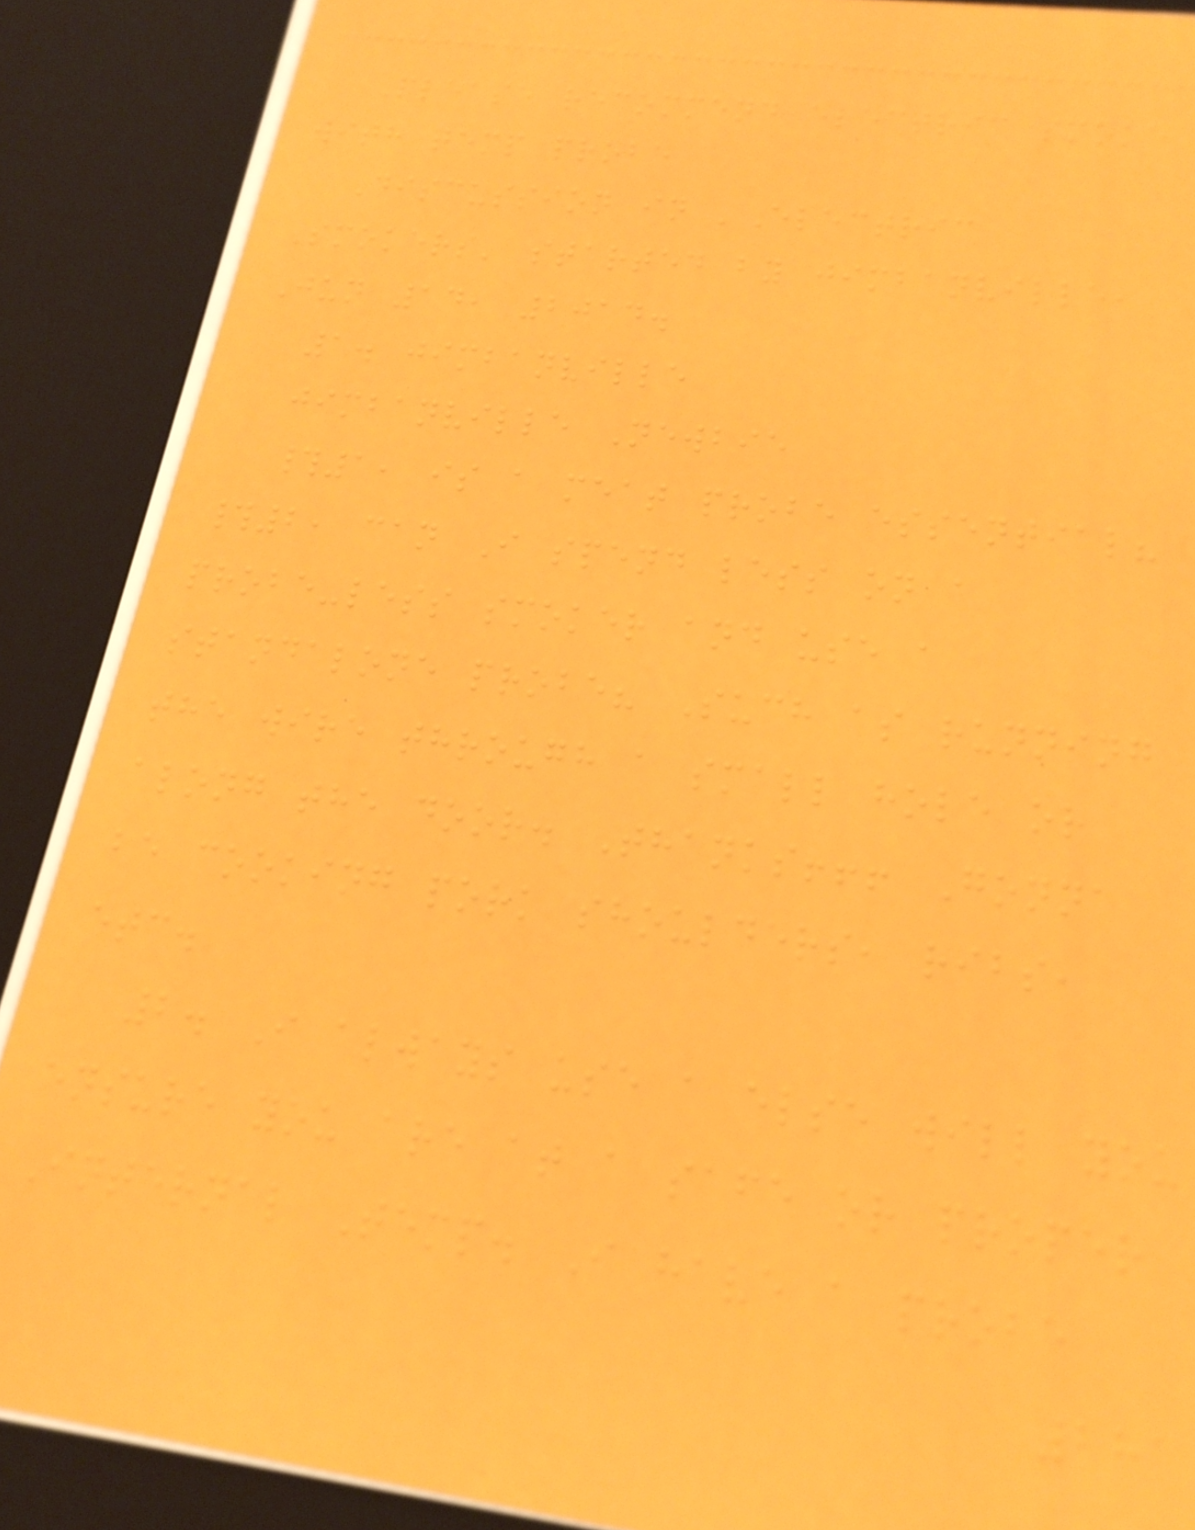Please recommend electric smoke
with temp probe
Discussion in 'Electric
Smokers' started by jimbanville,
Jun 14, 2014.
1. jimbanville
jimbanville Newbie
#1, is a meat probe essential?
#2, can I spend less on a
probe-less smoker and use a
standalone probe? Such as running
the wire through a small hole or
along the door. Thanks!!! Gonna
be cooking pork shoulders, ribs,
etc.
2. I always use a else will you
ensure you are at a safe or proper
Internal Temp. I have a probe
281
